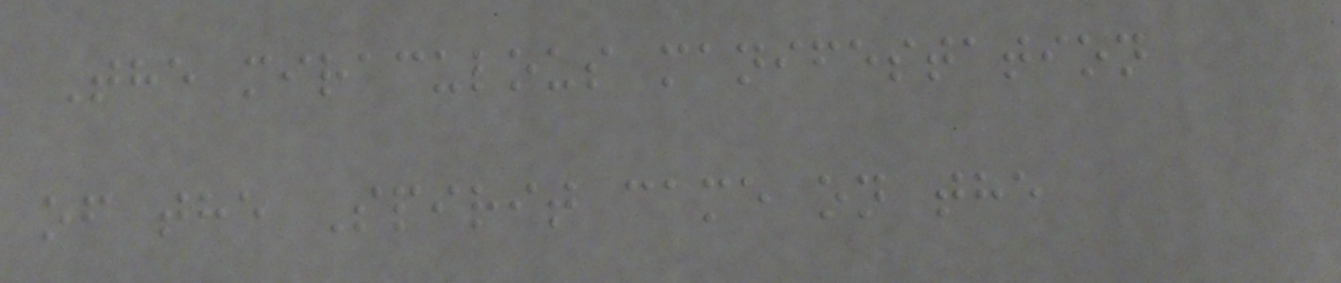The miraculous manifestation
of the Spirit came on the
